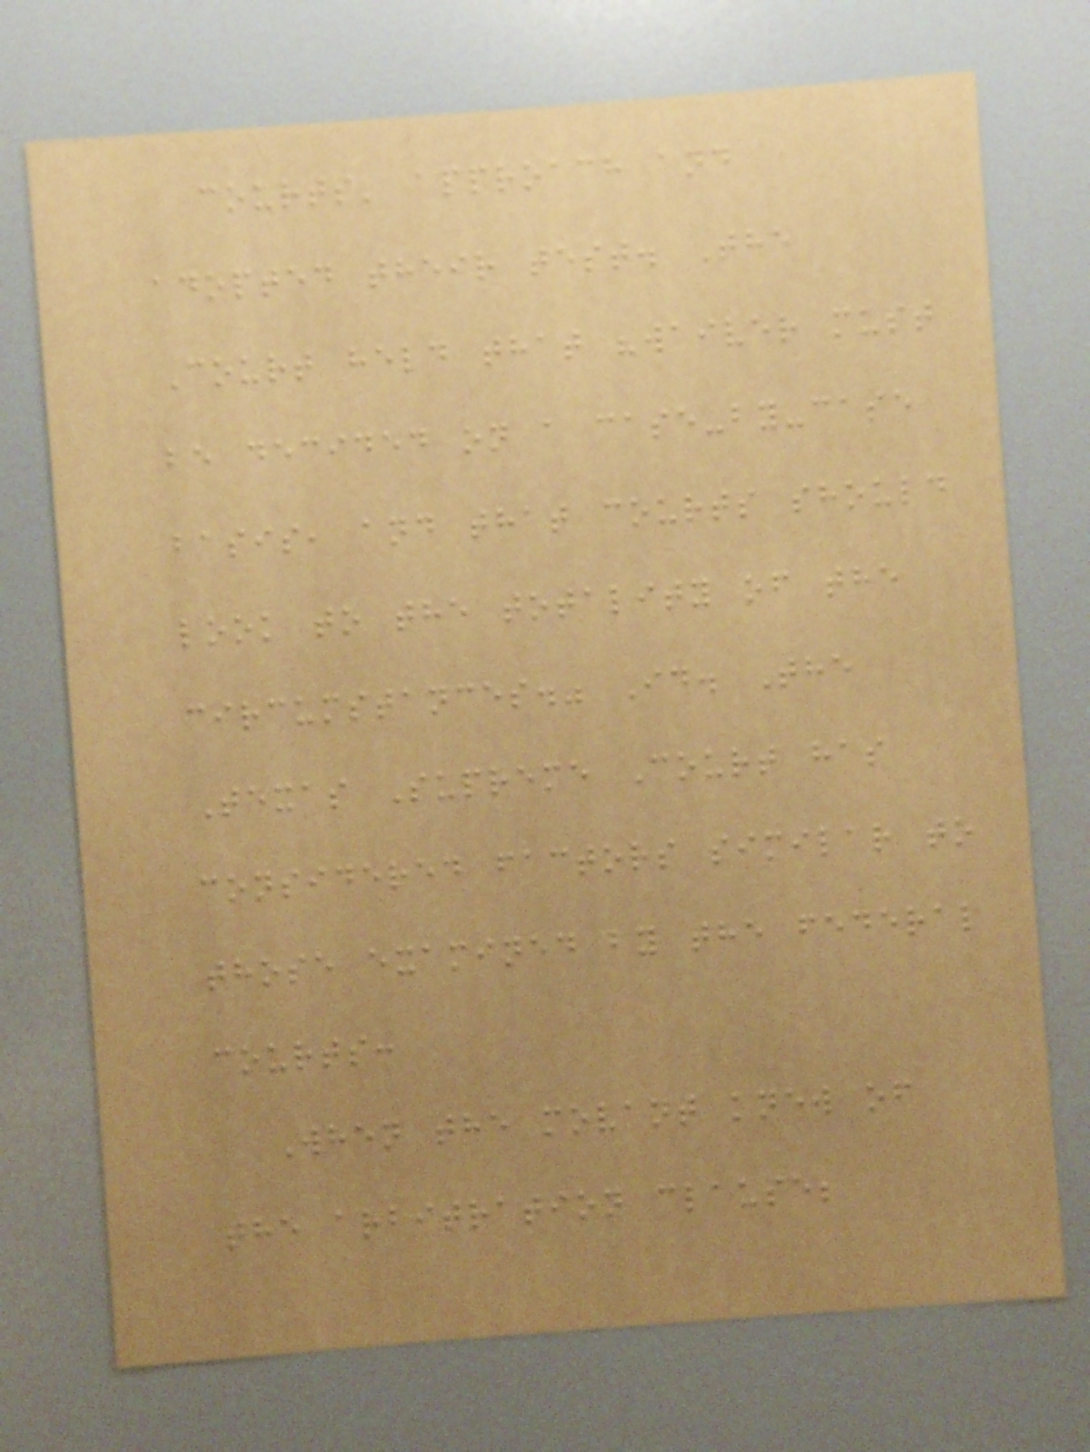courts' approach and
adopted their test. The
Court held that "waiver must
be decided on a case-by-case
basis, and that courts should
look to the totality of the
circumstances." Id. The
Texas Supreme Court has
considered factors similar to
those examined by the federal
courts:
When the movant knew of
the arbitration clause;
